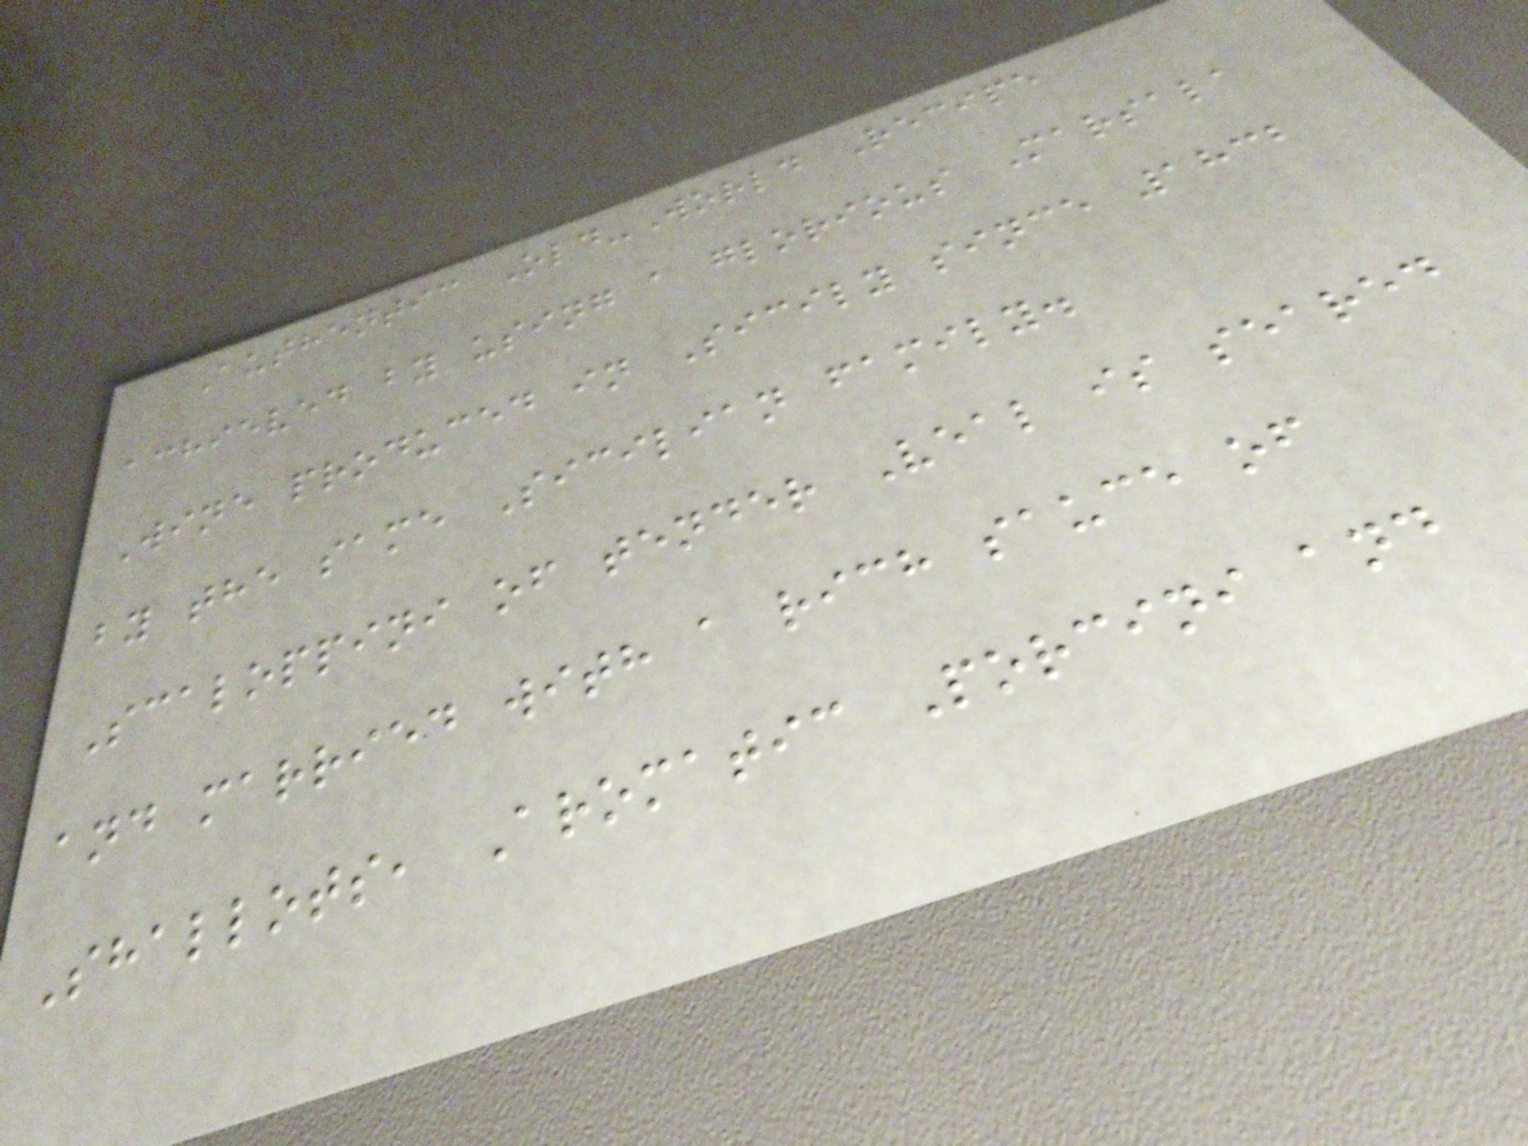Authentic Old-World Recipe
achieved by using a glorious Marsala
Wine produced in Sicily since 1832
by the same Sicilian family.
Scaloppini of tender Veal is seared
and married with a rich sauce of
Shallots, Aromatic Porcini and
